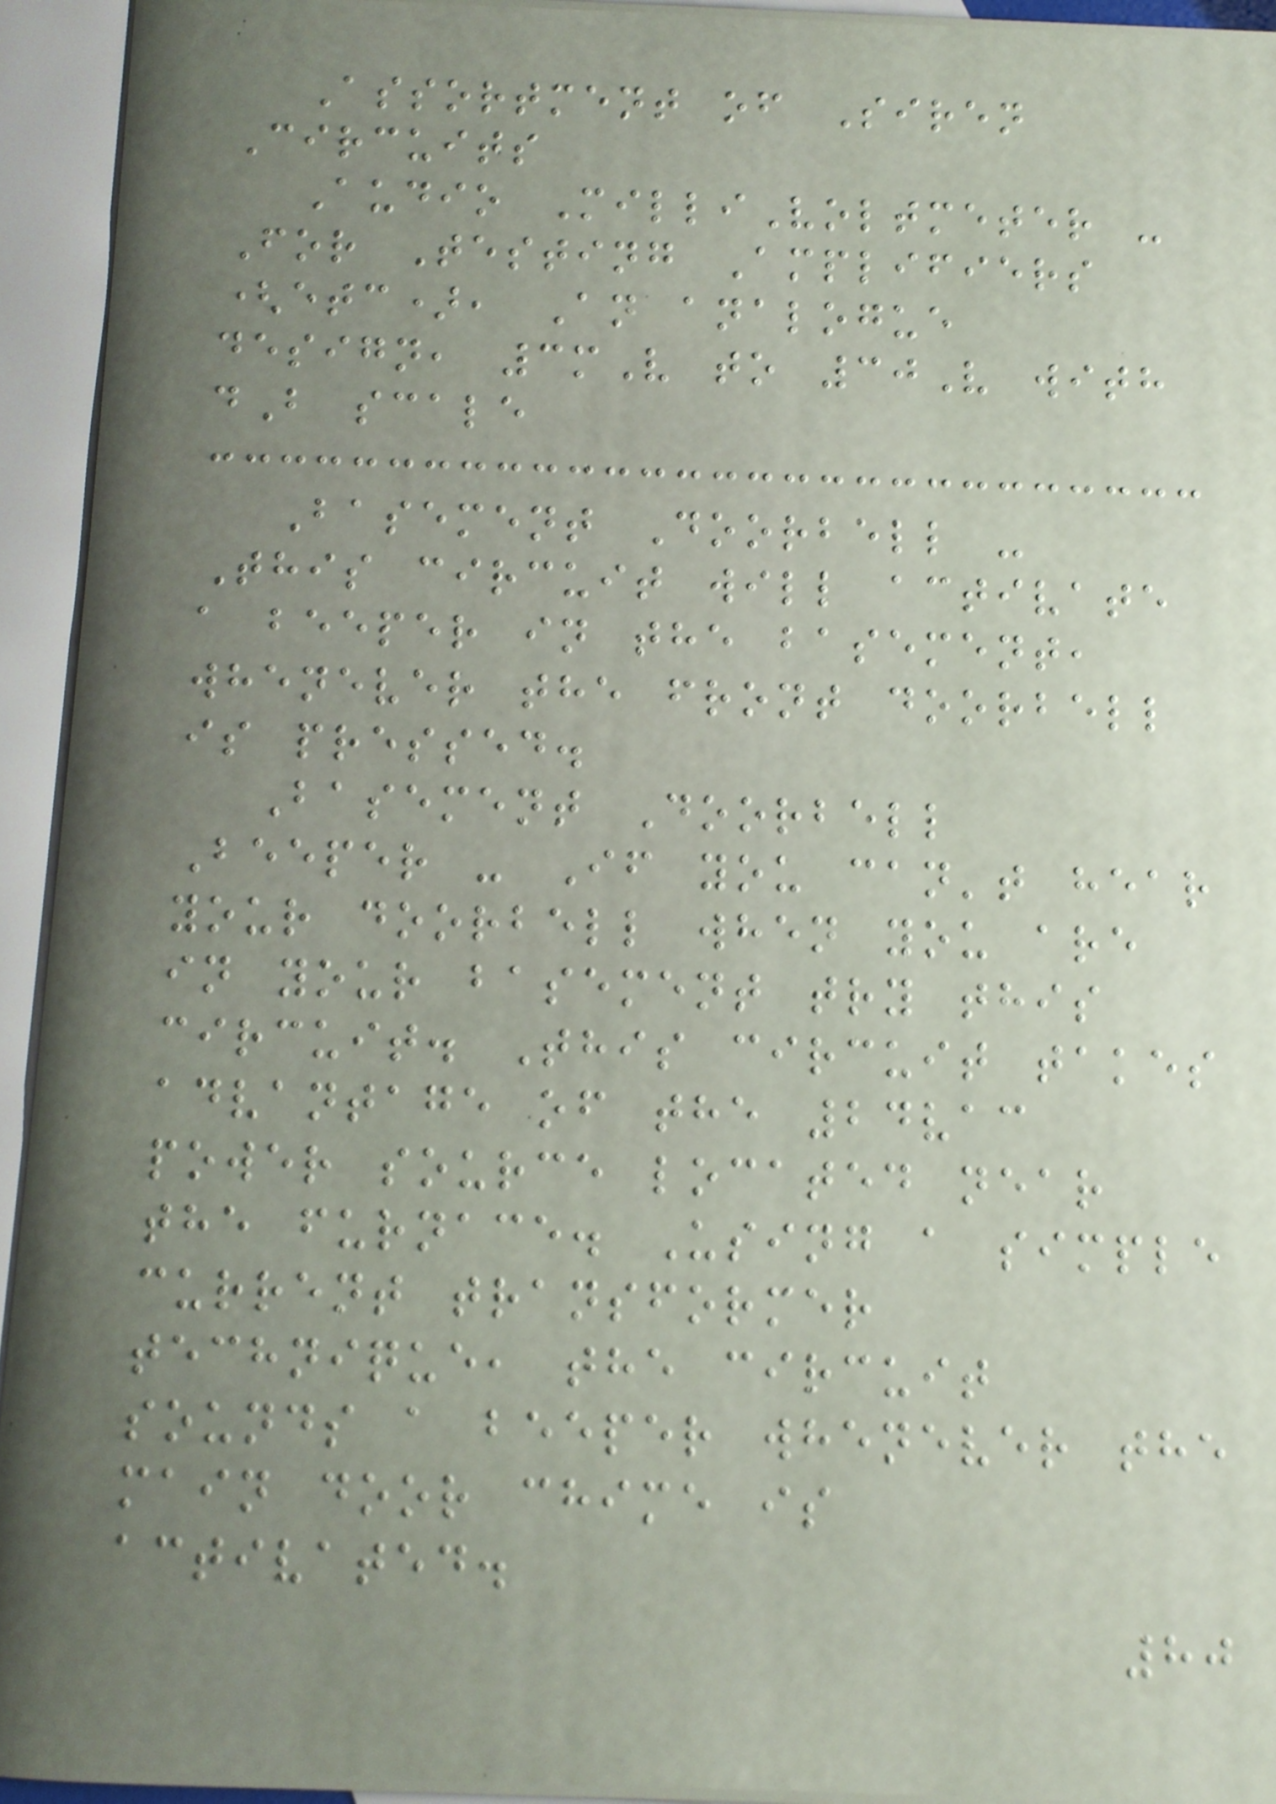Assortment of Siren
Circuits
Audio MilliVoltmeter -
For Testing Amplifiers
(etc), An analogue
design, 3mV to 30V with
dB scale
Basement Doorbell -
This circuit will activate
a beeper in the basement,
whenever the front doorbell
is pressed.
Basement Doorbell
Beeper - If you can't hear
your doorbell when you are
in your basement try this
circuit. This circuit takes
advantage of the 24vac
power source located near
the furnace. Using a simple
current transformer
technique, the circuit
sounds a beeper whenever the
main door chime is
activated.
80
